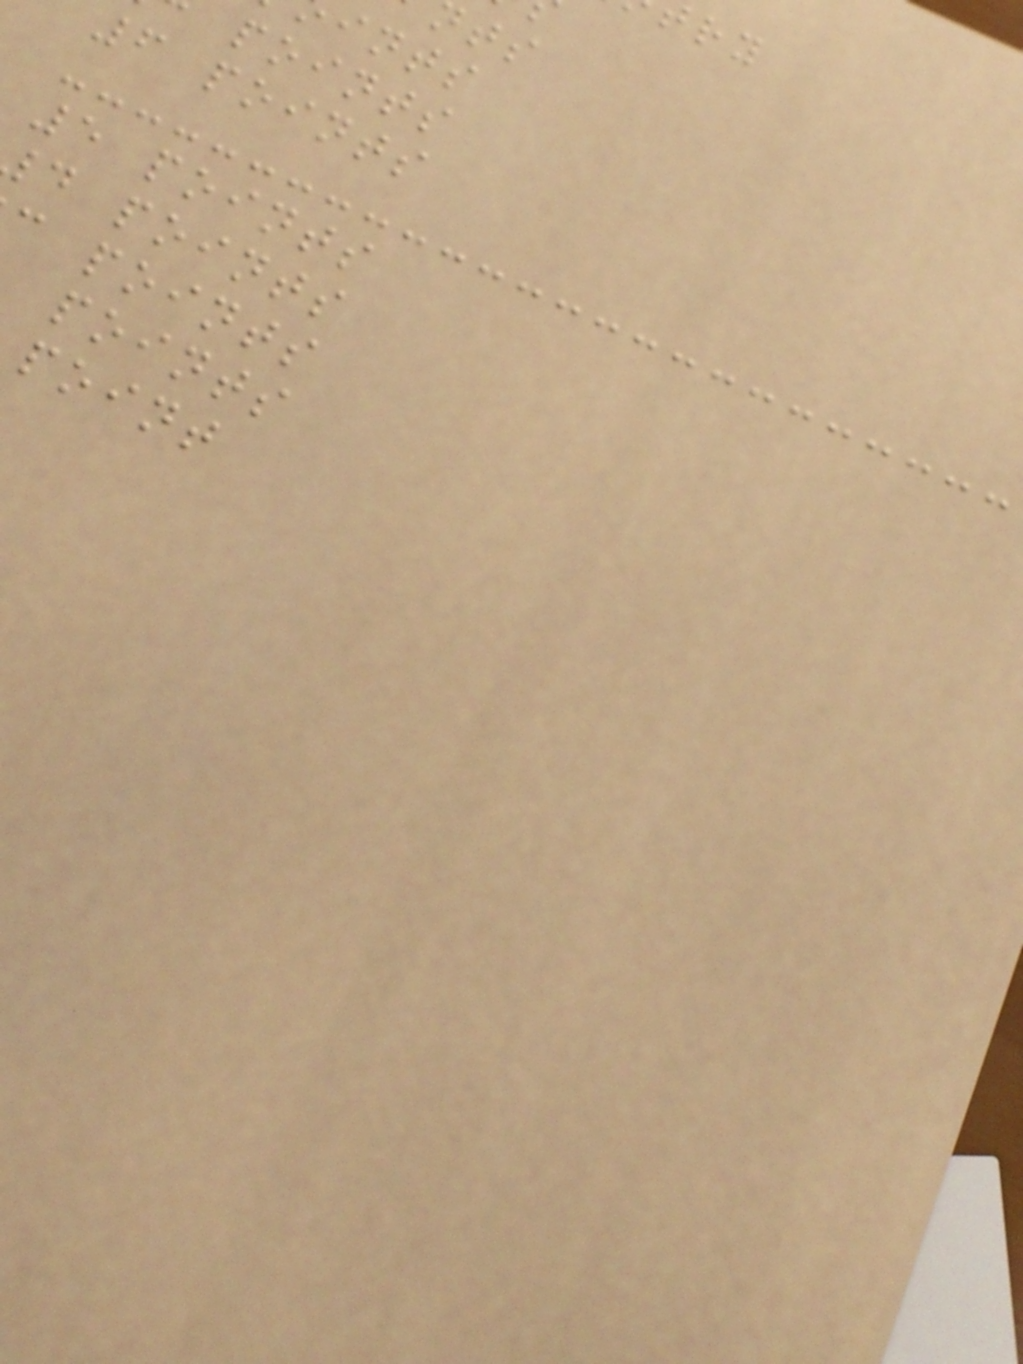ints
points
6 points
5 points
d points
c points
points
point
